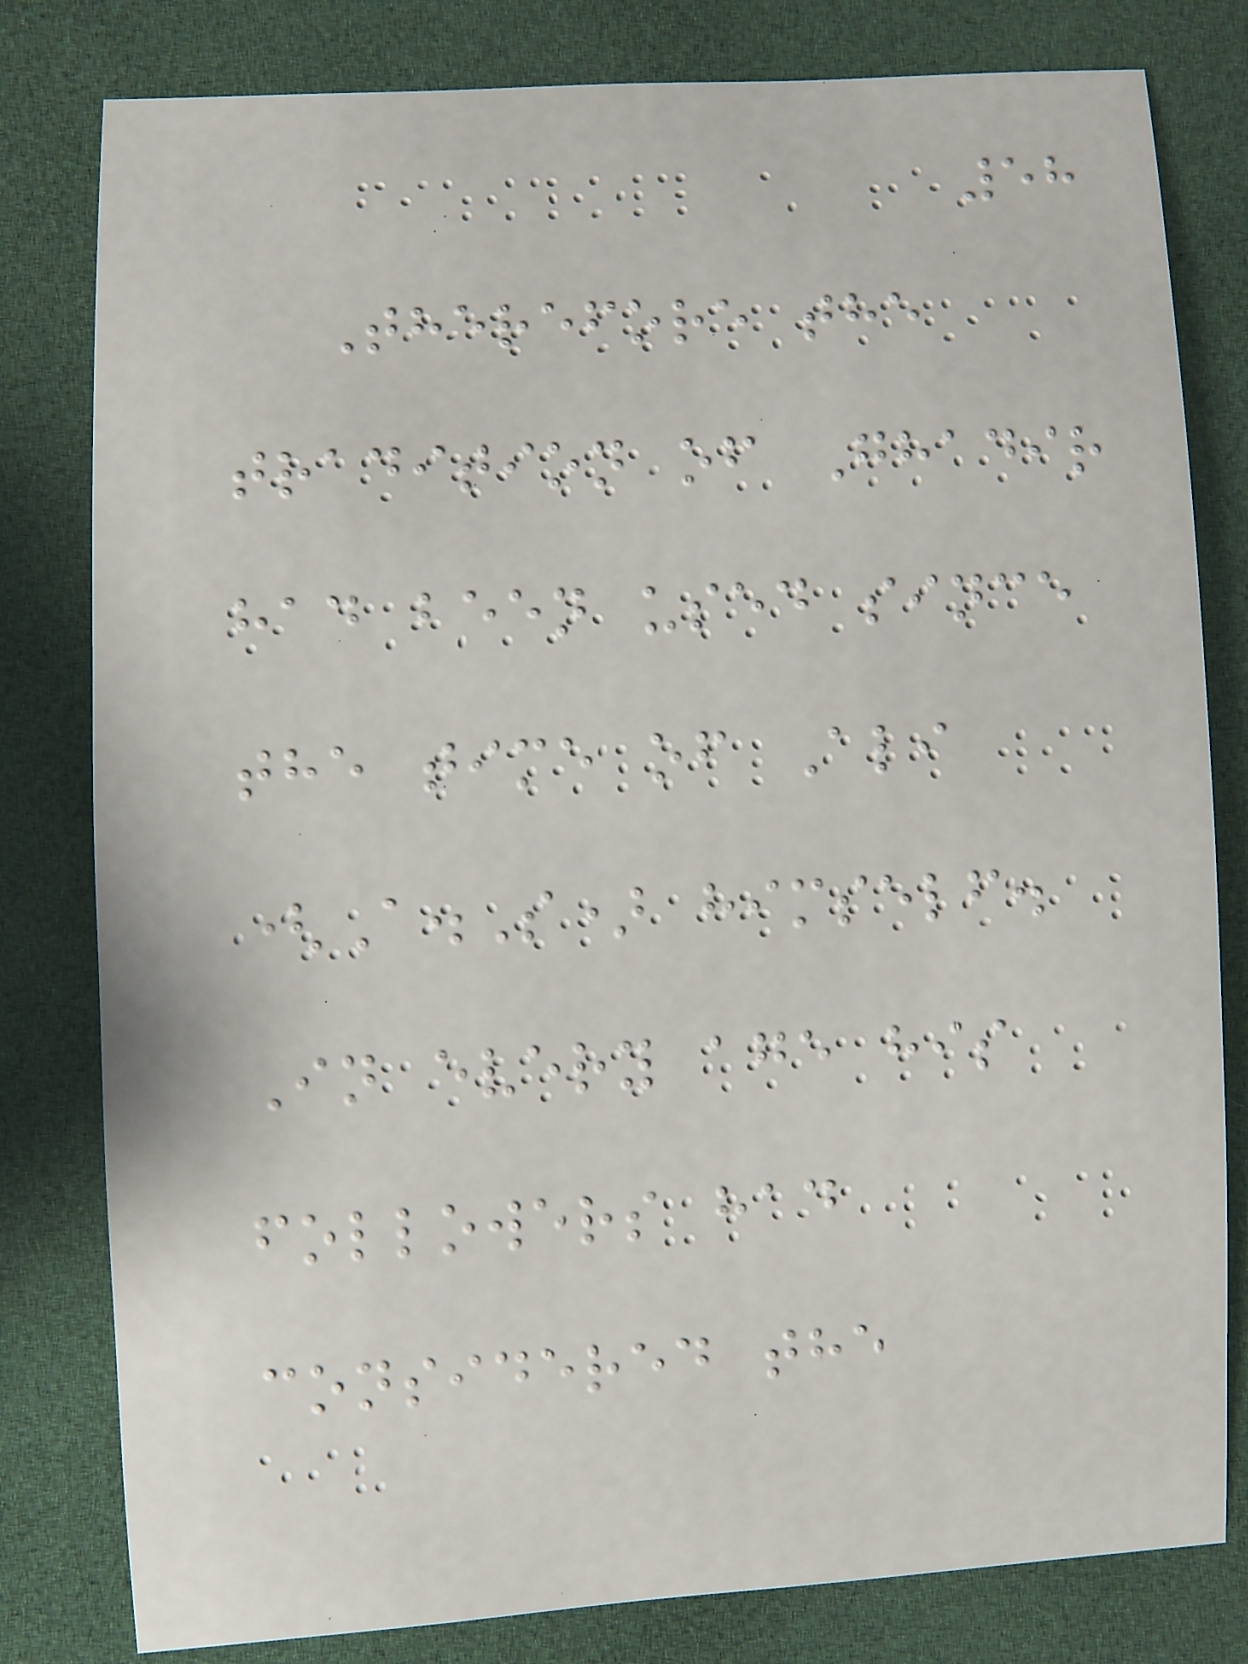58
Therefore the
tradition of Ghadir
had been used since
the time of Ali
(A.S) himself.
In every age his
followers had
considered the
